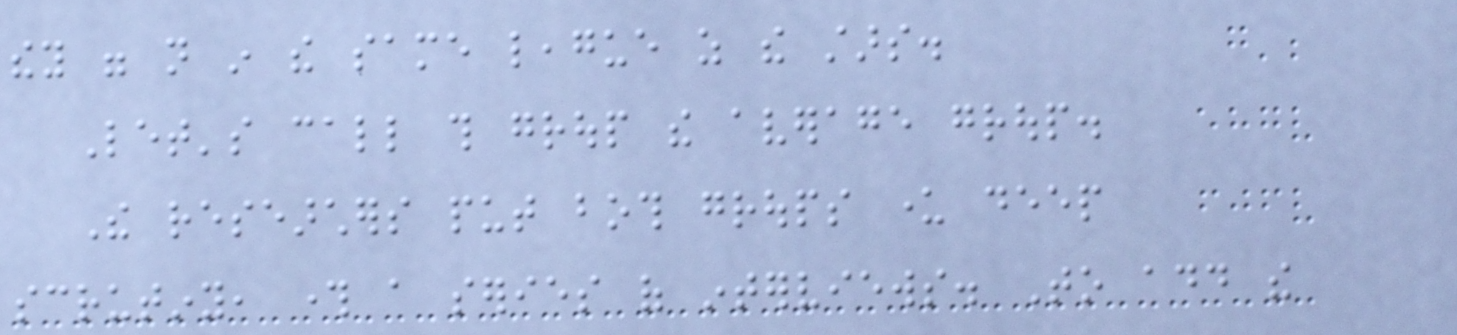they were not in the same league as the stars.
Let's call this group the average group.
The researchers put both groups under deep
scrutiny, through a series of interviews. To add the
